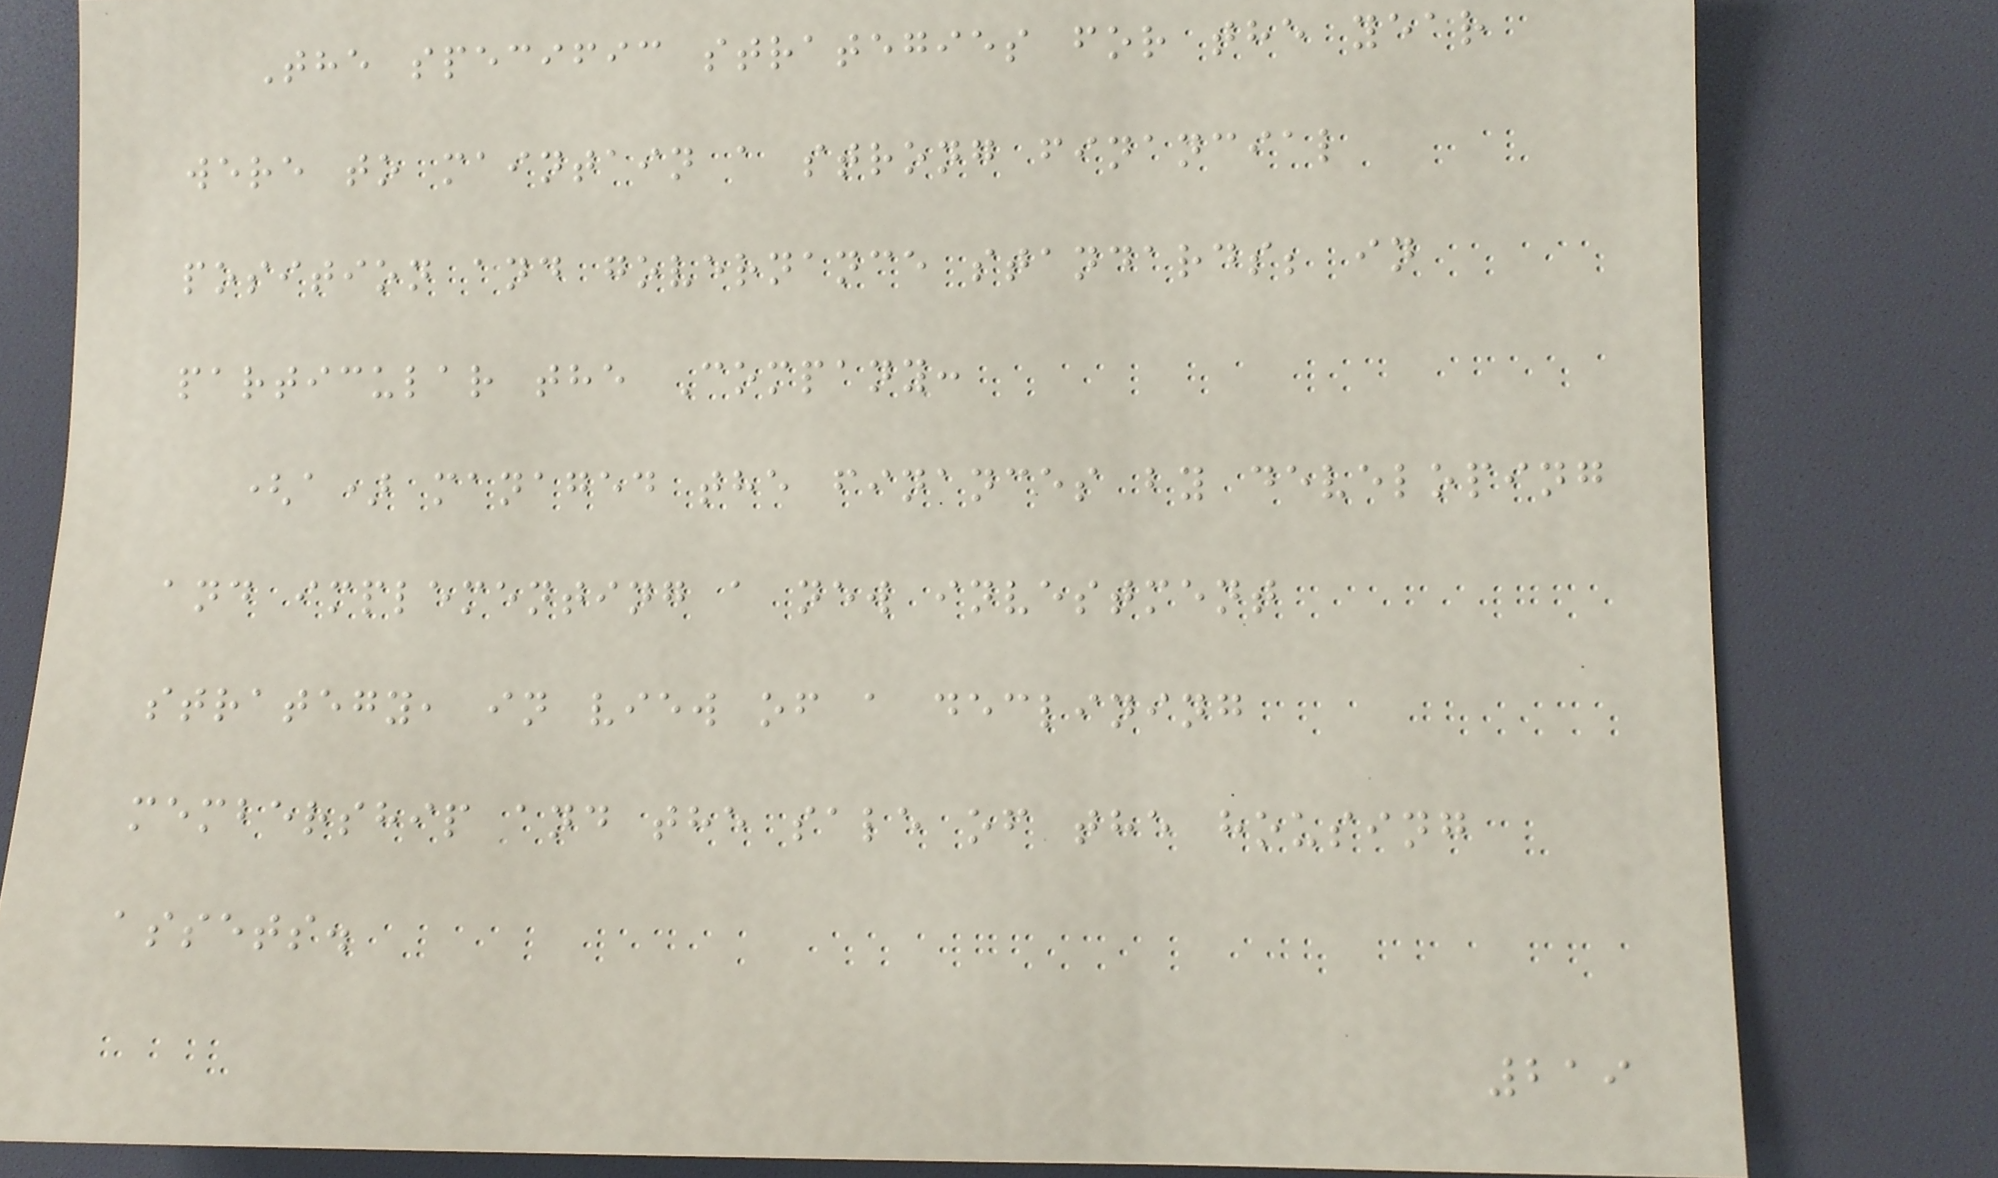The specific strategies for the year
were to maintain a strong financial
position and governance standards; in
particular the Company:
(a) managed the finances by developing
and implementing a new investment
strategy, in view of a declining
membership and the sale of the housing
assets.
219
